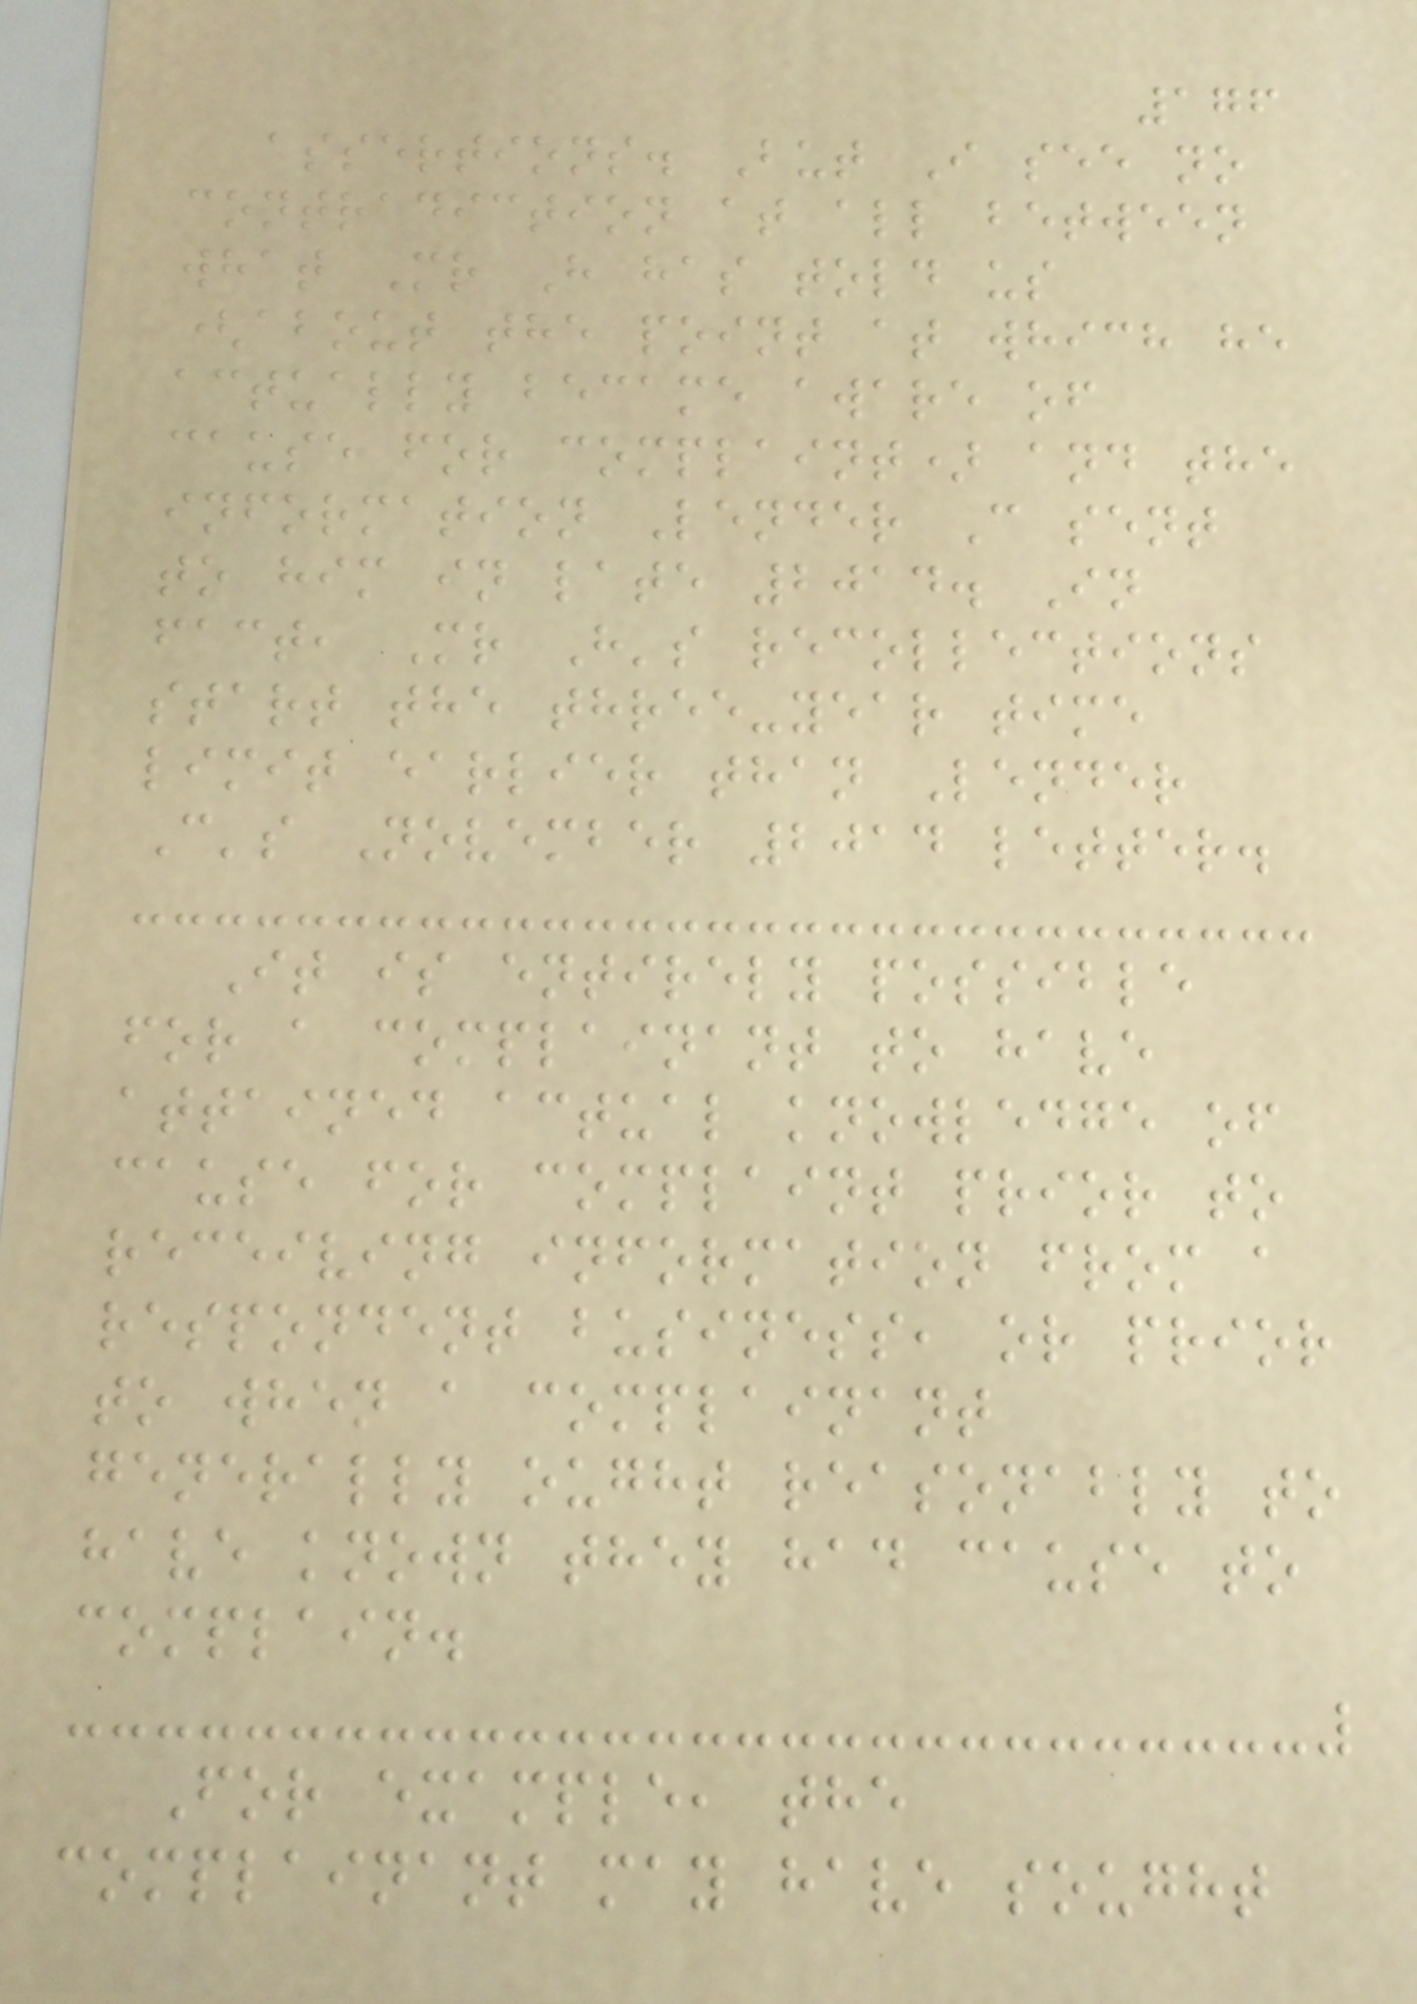176
assertions. But I see no
contradiction at all between
what Mr H has told us
(about the point at which he
actually became aware of
cause for complaint) and the
information Lender C sent
to him in late 2014. In
fact, Mr H's recollections
start the three-year time
limit earlier than Lender
C's November 2014 letter.
It is entirely possible
for a complainant to have
attained actual knowledge of
cause for complaint prior to
receiving information from a
respondent business, or prior
to when a complainant
generally ought reasonably to
have known they had cause to
complain.
For example, the
complainant may have sought
